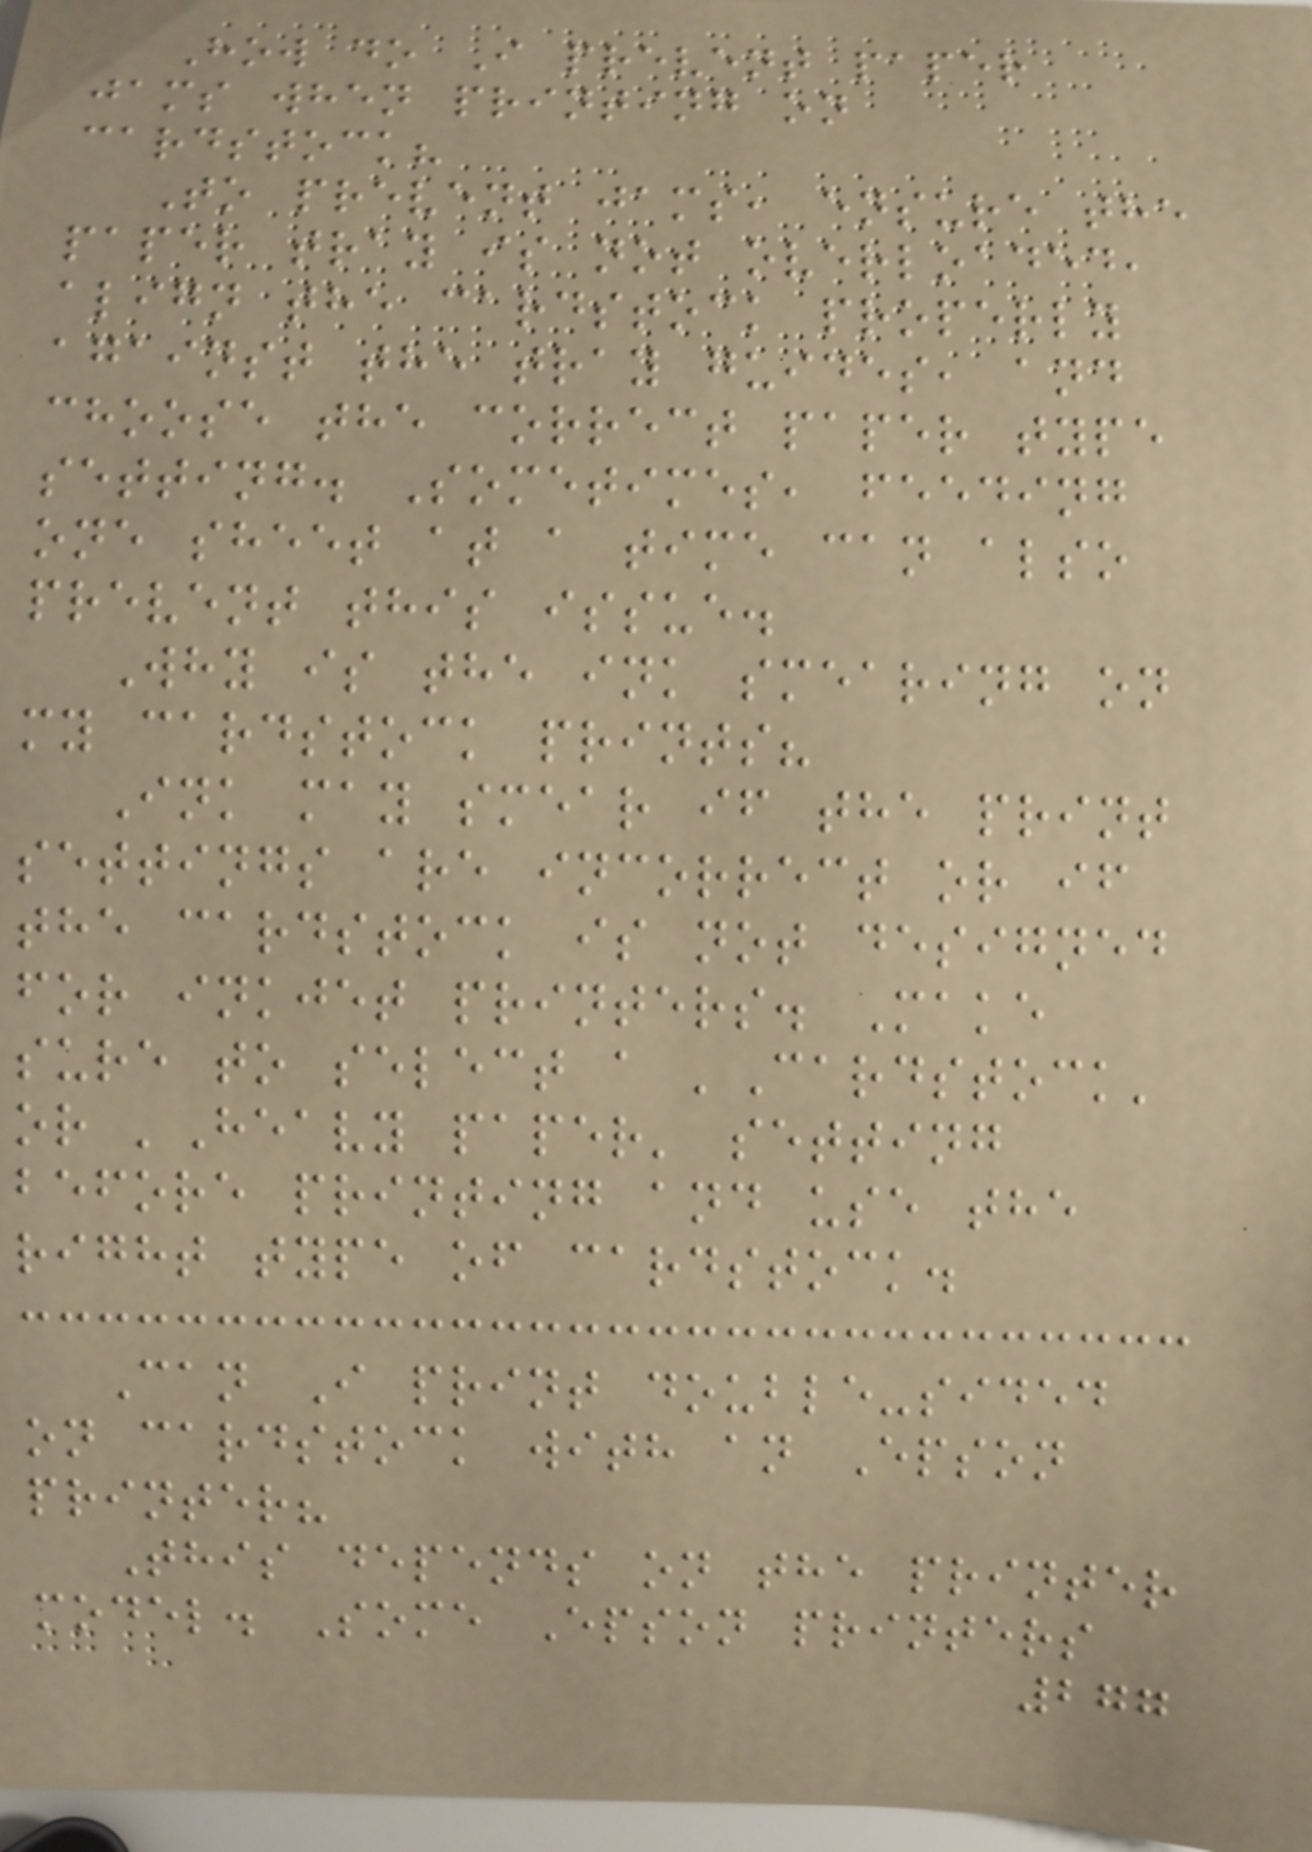How do I prevent paper
jams when printing on
cardstock?
To prevent jams, ensure the
paper tray is not overloaded,
align the cardstock properly
against the tray guides, and
choose the correct paper type
setting. Sometimes, feeding
one sheet at a time can also
prevent this issue.
Why is the ink smearing on
my cardstock prints?
Ink may smear if the print
settings are incorrect or if
the cardstock is not designed
for inkjet printers. Make
sure to select a 'Cardstock'
or 'Heavy paper' setting
before printing and use the
right type of cardstock.
Can I print double-sided
on cardstock with an Epson
printer?
This depends on the printer
model. Some Epson printers
277
